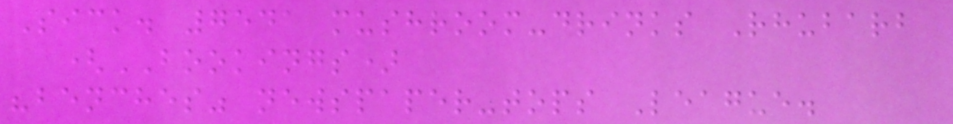Sick. 7541 mushroom-drinks Rhubarb
(BOOKINGS)
"benches" newspaper-tops League.
